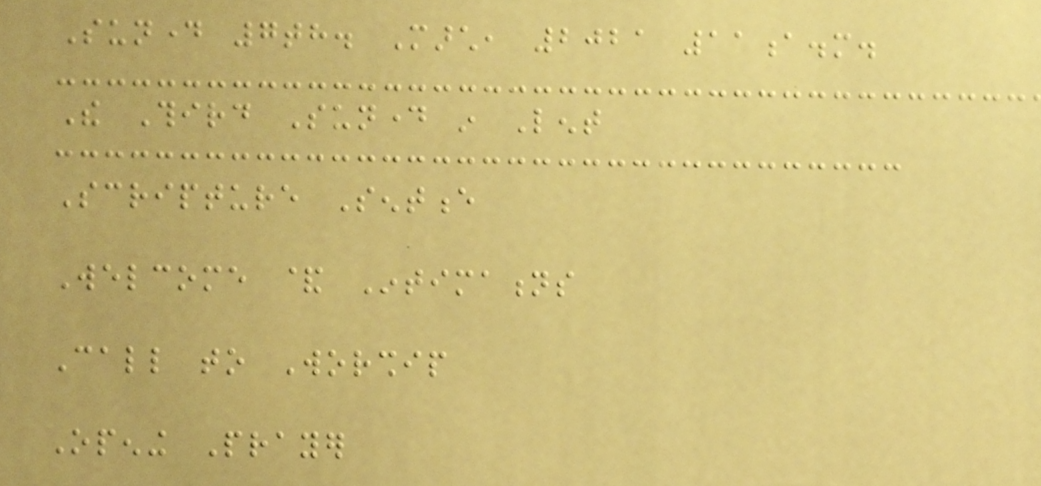Sunday 7th. March, 2021 11a.m.
The Third Sunday in Lent
Scripture Sentence
Welcome & Intimations
Call to Worship
Opening Prayer
